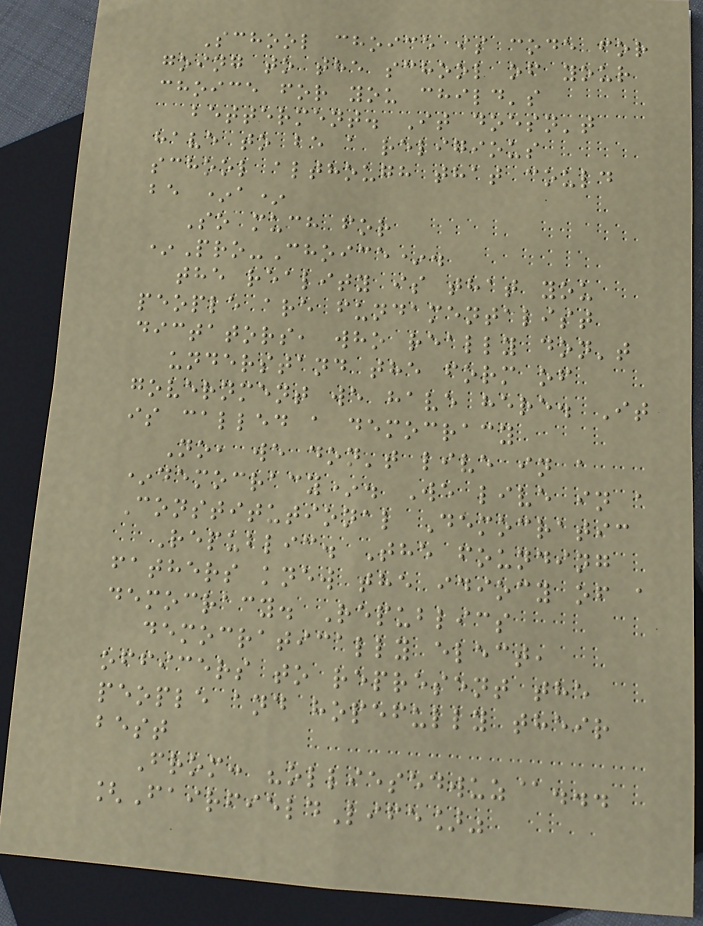School choice is code for
going to the school of your
choice for you child's
betterment. It doesn't
have to be a religious
school although that could
be *a*
So much for
*Pro-Choice*.
the reality is that you
people are fundamentalist
dictators, who really don't
understand the form of
government we have here. It
is called a democracy
No, we don't live in a
*democracy*. We live in a
Constitutional Democratic
Republic. The founding
fathers knew the idiocy of a
democracy. Republics
democratically elect,
officers to represent the
people and hopefully their
best
From: "olliesedwuz@...
[FairfieldLife]"
